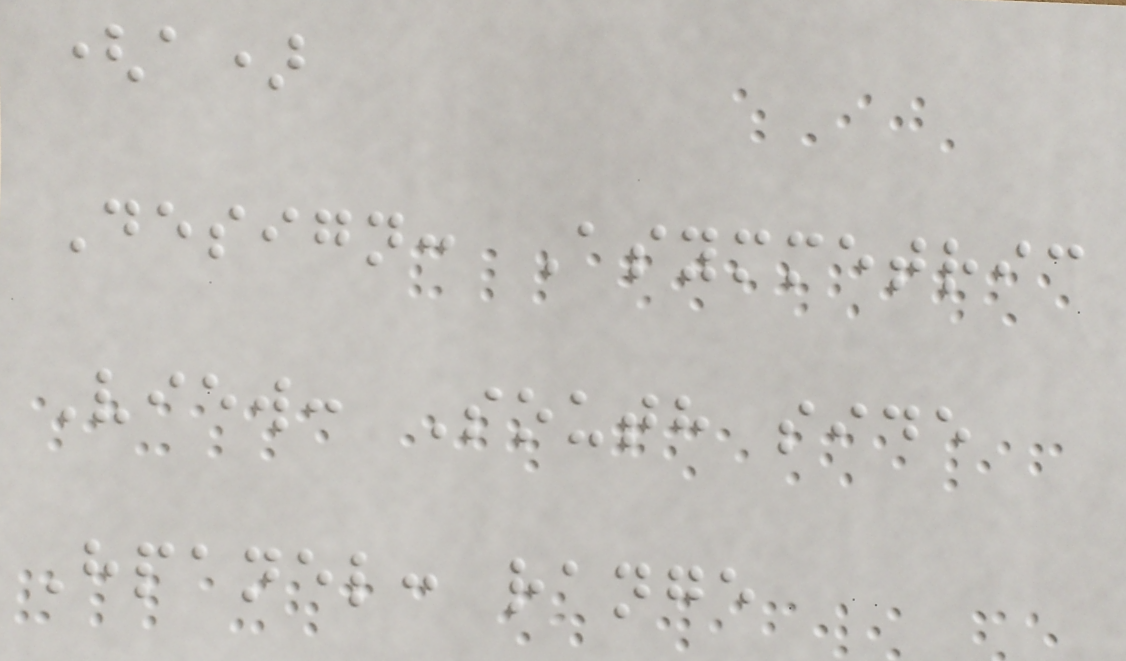(a)
Design: Asymmetric
View: South side
Hpanel: range
